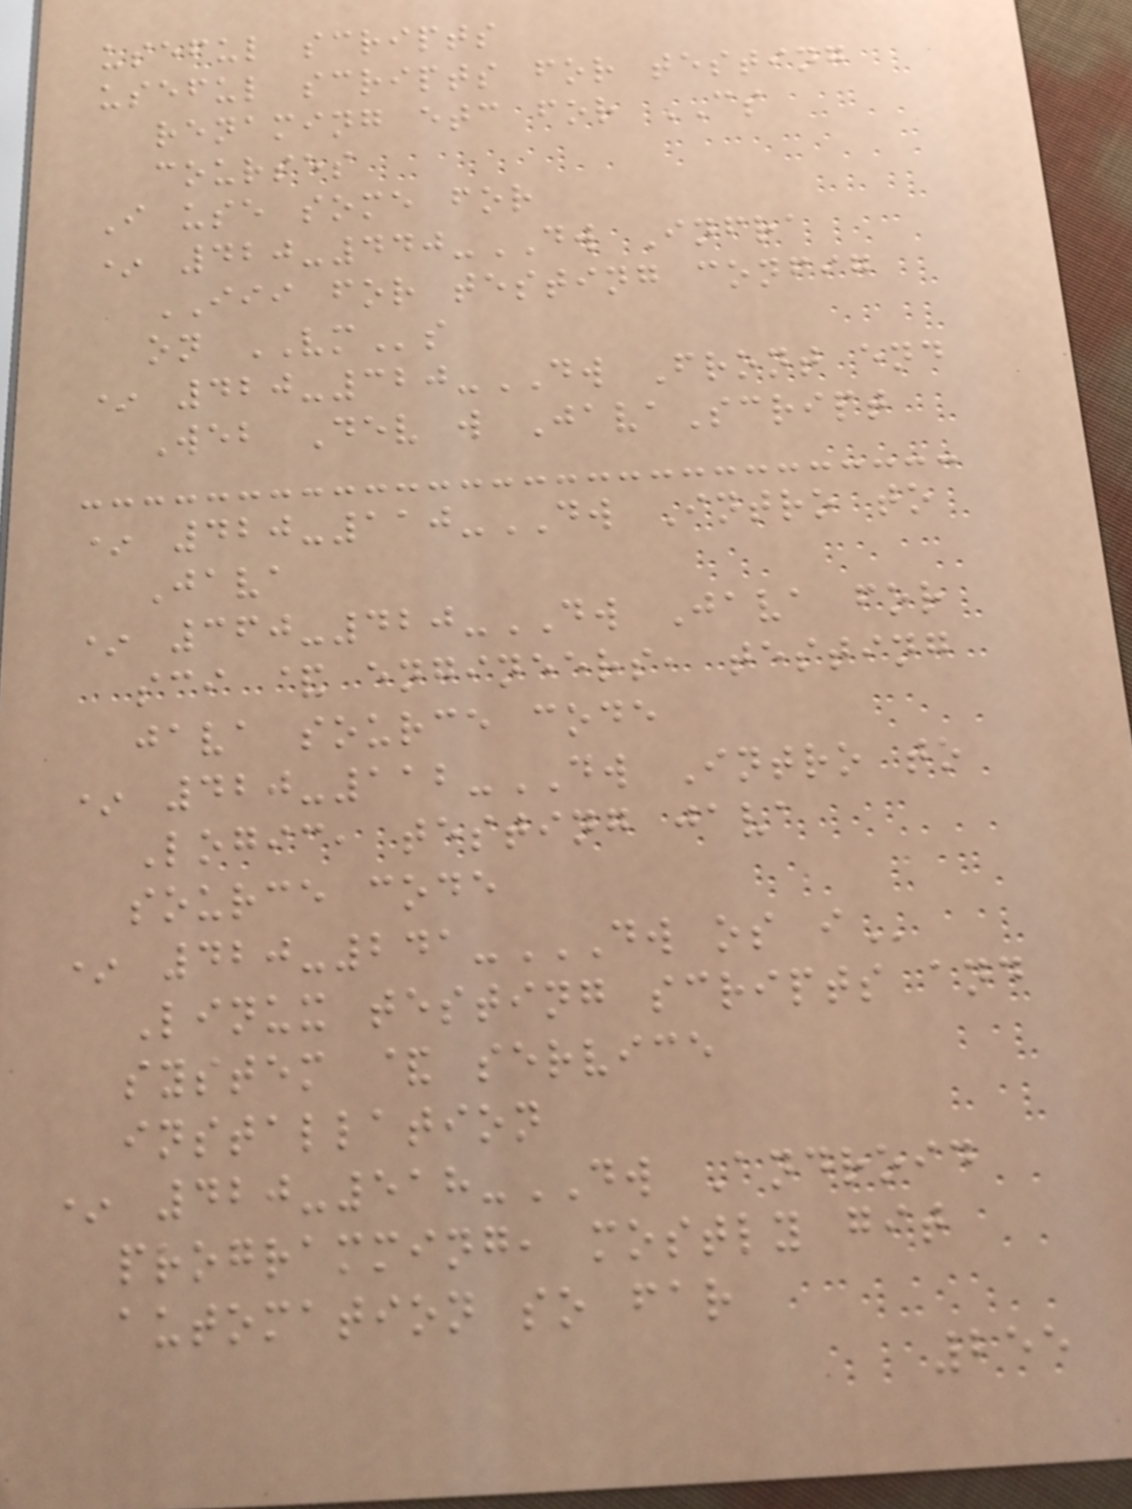useful scripts
useful scripts for testing
renaming etc for CS
courses
I use some for
* 420-440-DW Infra
III for testing config
on VMs
* 420-320-DW Front end
Web Dev w JavaScript
* 420-110-DW Intro to
Java
* 360-420-DW Java for
sci & engineers, testing
java source code
* 420-112-DW Intro to
Logic, testing java
source code
* 420-241-DW OS I
Linux testing scripts and
system & service
installation
* 420-518-DW Android
programming, mostly git
automation so far
255
